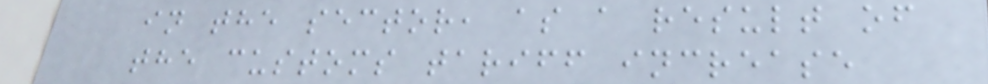in the sector, as a result of
the customs tariff increase
